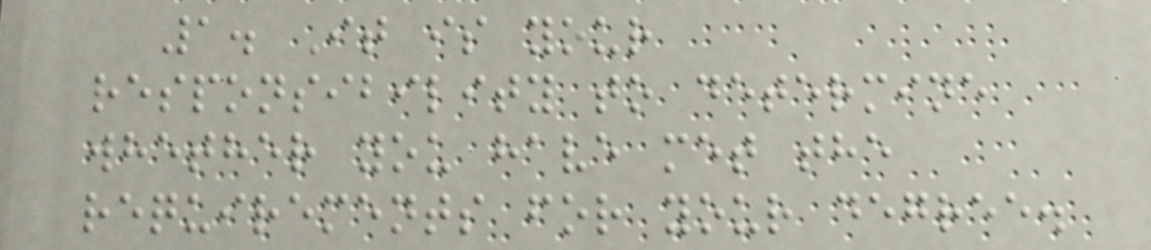1. It is your
responsibility to determine
whether you have met the
requirements for your degree.
